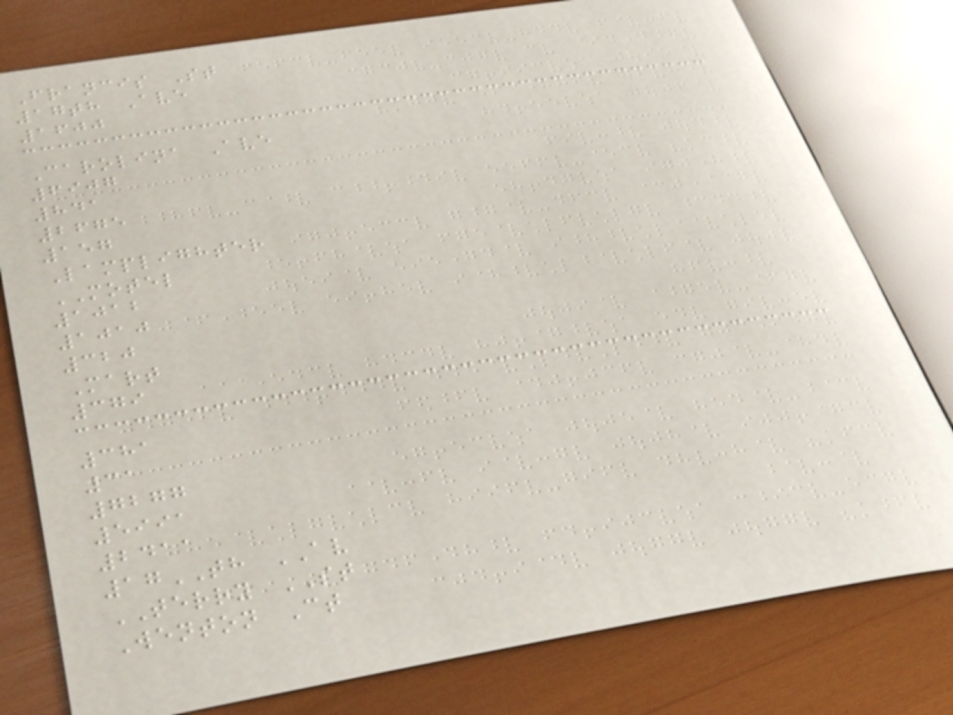Francis St
17th Ave
1600
Carolina Ave
6907
841
2675
157
Lamplighter
MOTEL
1012
1010
320
Mart
379
381
31
7277
5991
2411
17TH AV
TERRY ST
Wenton Ct
